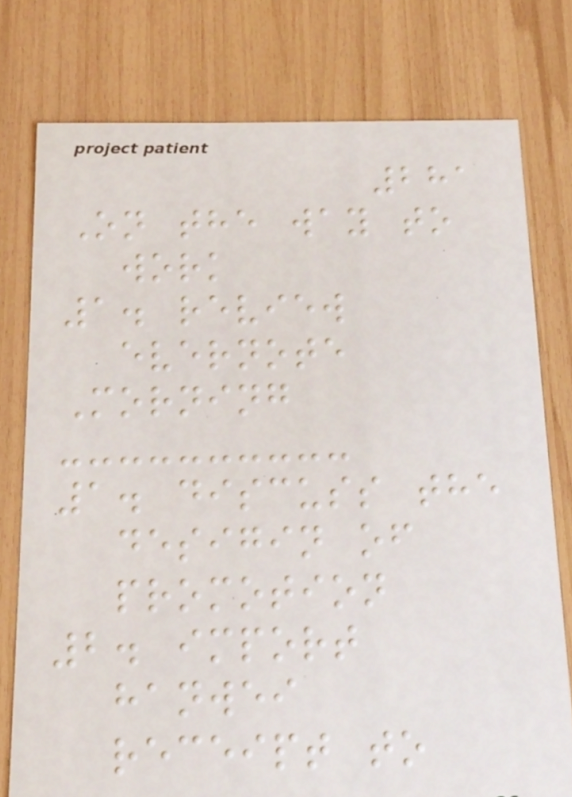281
On the way to
work
1. review
evernote
Morning
1. discuss the
desigin of
promotion
2. import
hanwei
receipt to
